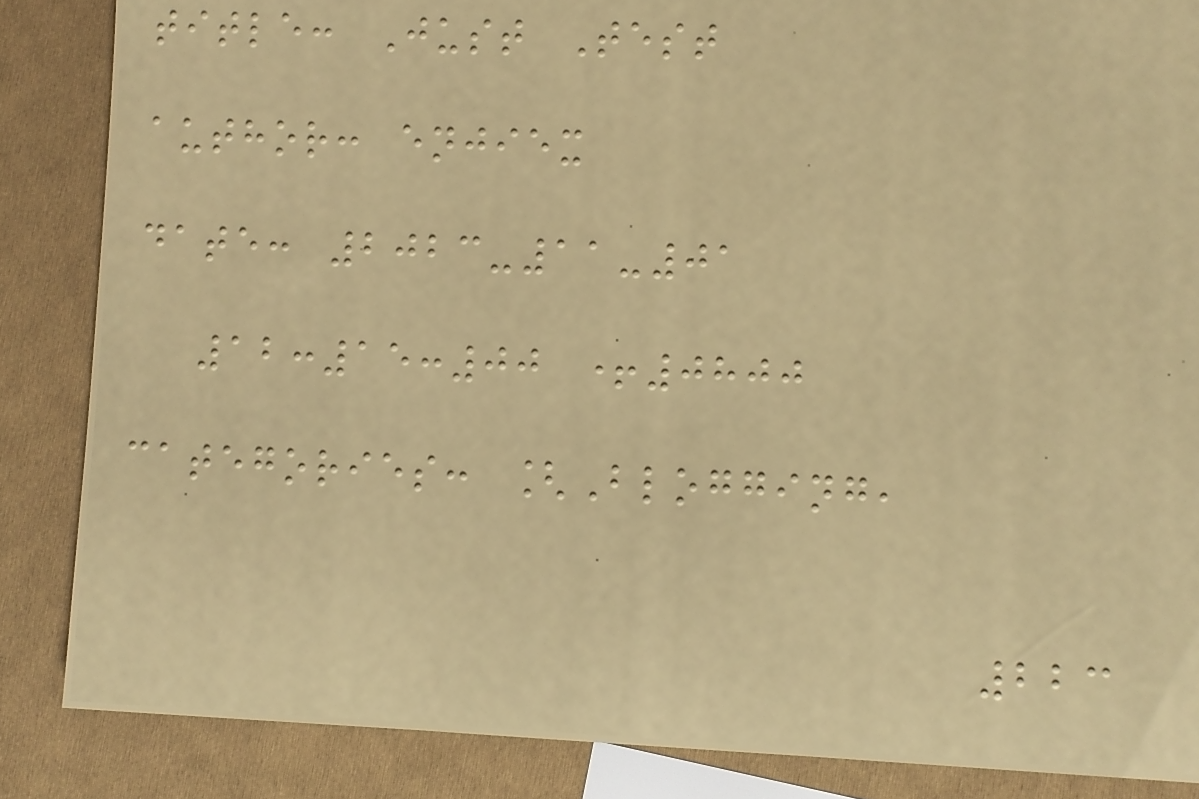title: Just Test
author: enjiex
date: 2023-11-01
12:15:00 +0800
categories: [Blogging,
223
